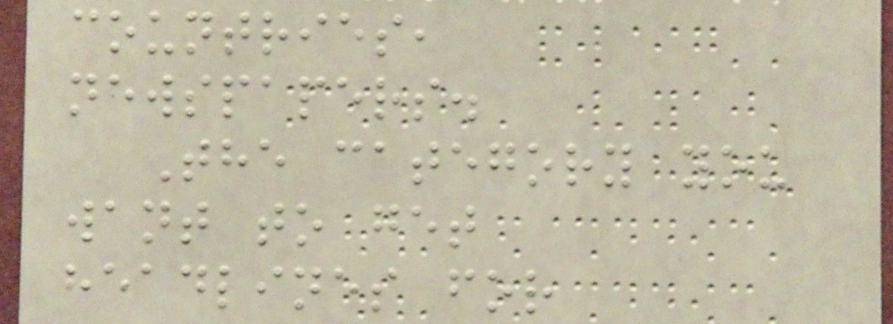countries,
newspapers.
The category you
want to get
headlines for
